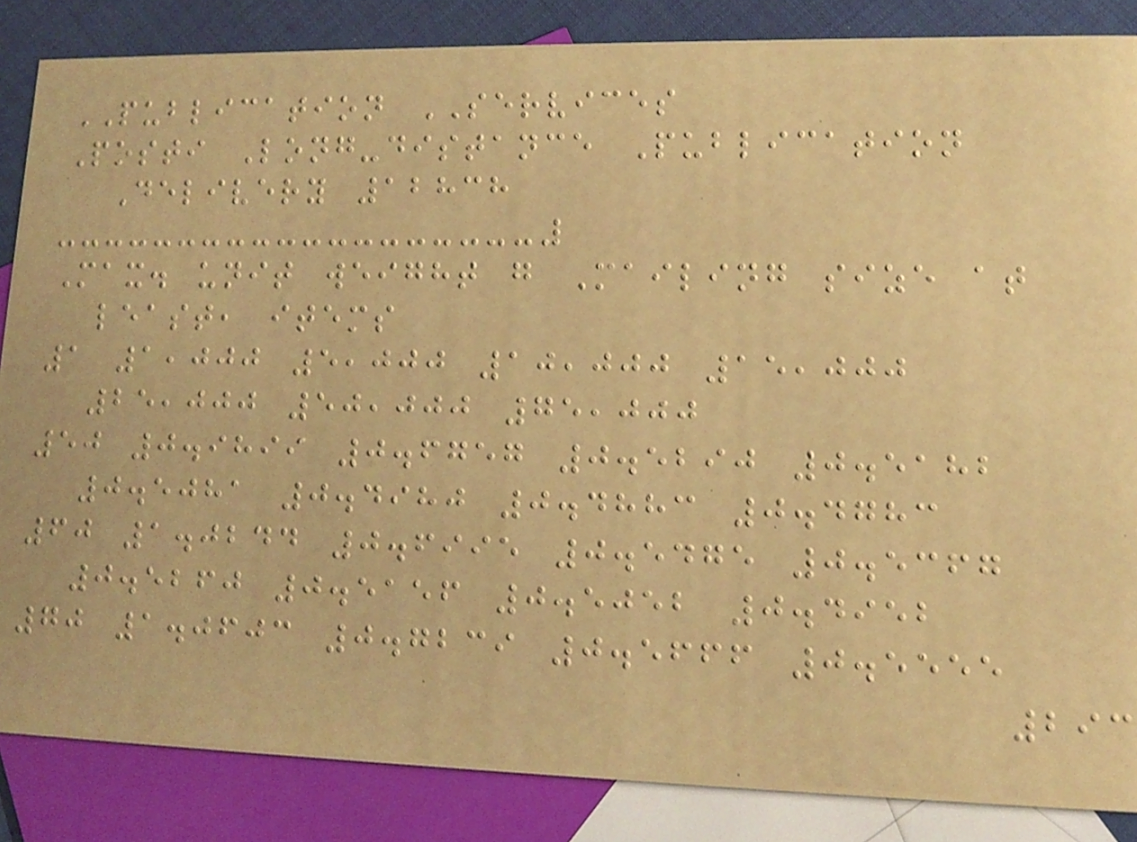PUBLICATION SERVICES
Posti Long-distance Publication
Delivery 12838
Max. unit weight g Mailing size at
least, items
1 1,000 5,000 10,000 15,000
25,000 50,000 75,000
50 0.9899 0.6757 0.5290 0.5182
0.5081 0.4980 0.4883 0.4783
60 1.0244 0.6995 0.5475 0.5367
0.5260 0.5156 0.5052 0.4952
70 1.0603 0.7239 0.5666 0.5555
293
